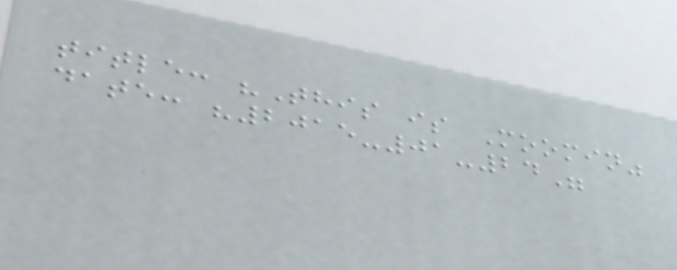title: "This is Moomin"
date: "2015-01-24"
